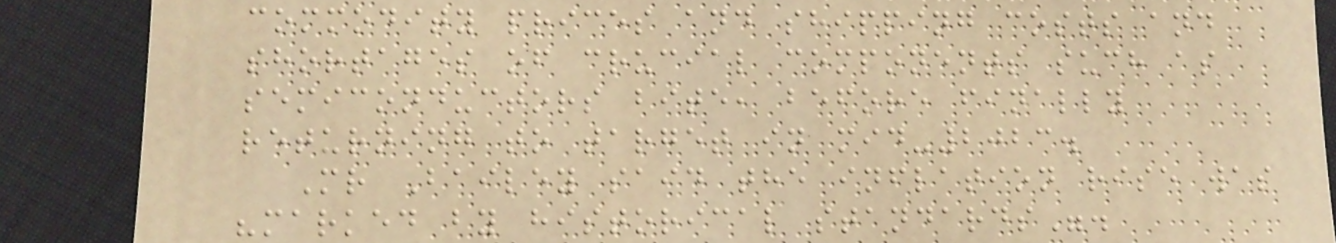commodity prices and shipping costs and
shortages of crucial components such as
semiconductors bite, before finally
returning to target in mid-2023.
Mr Bailey said the inflation rise was
"marked by historical standards".
